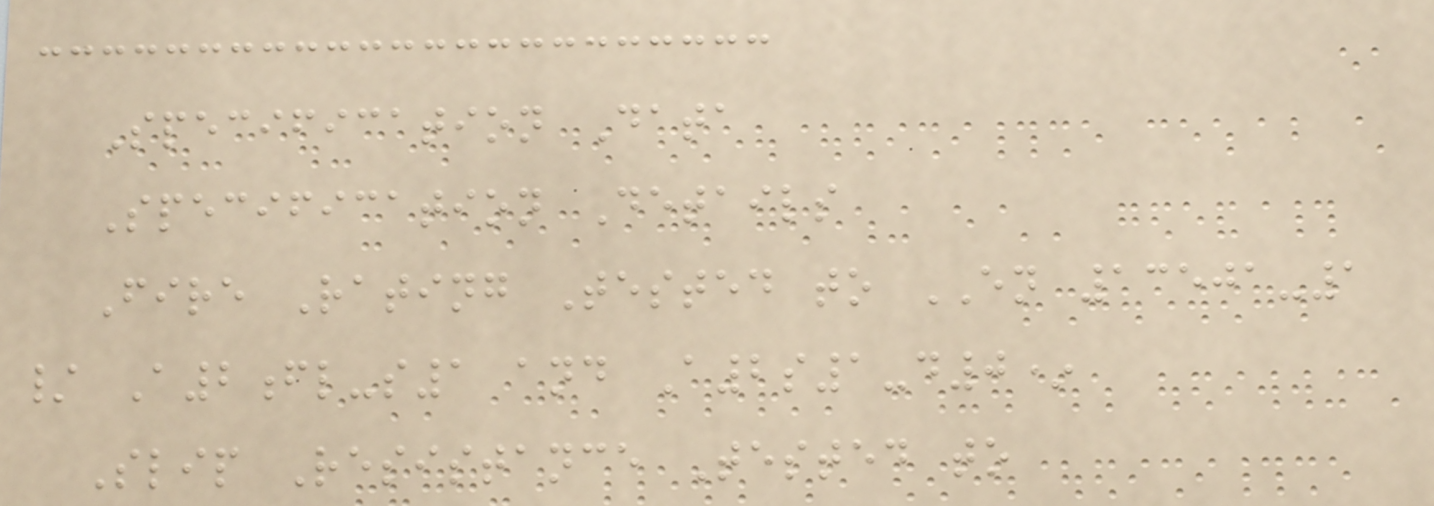Specification Data
Specification Details
Fire Rating Tested to EN 13501-1
/ A2fl-s1 and A2s1-d0*
Slip Resistance Tested to
